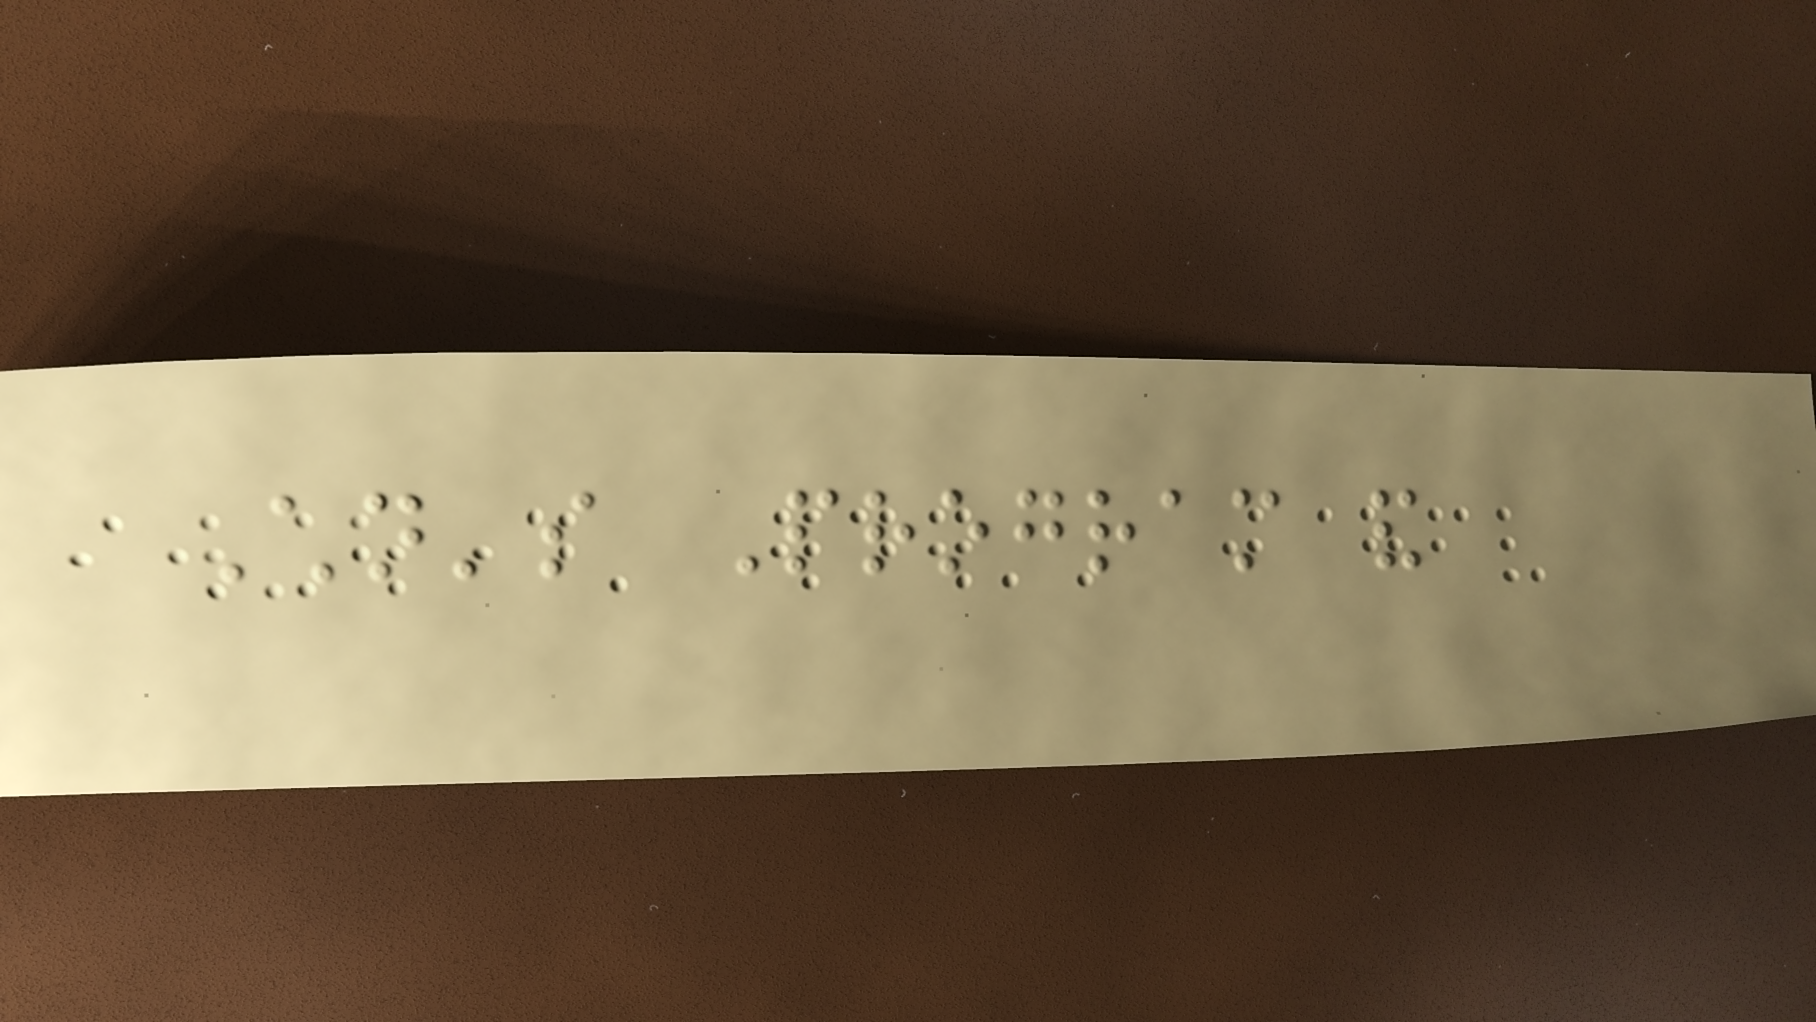Children's Program and
